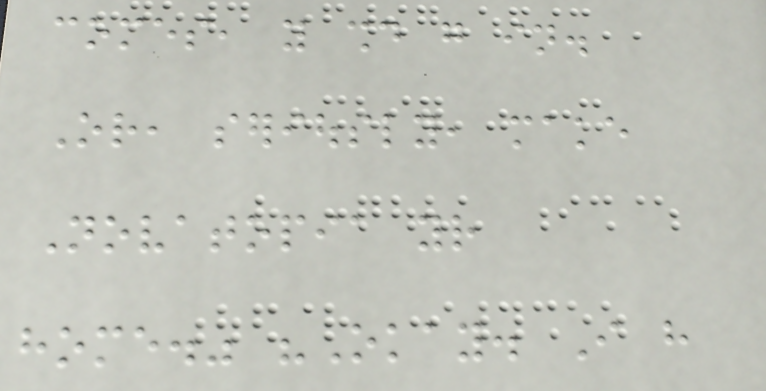comes, you should go in.
Or, seriously, make
Novatopia your
home." "Okay. I have
